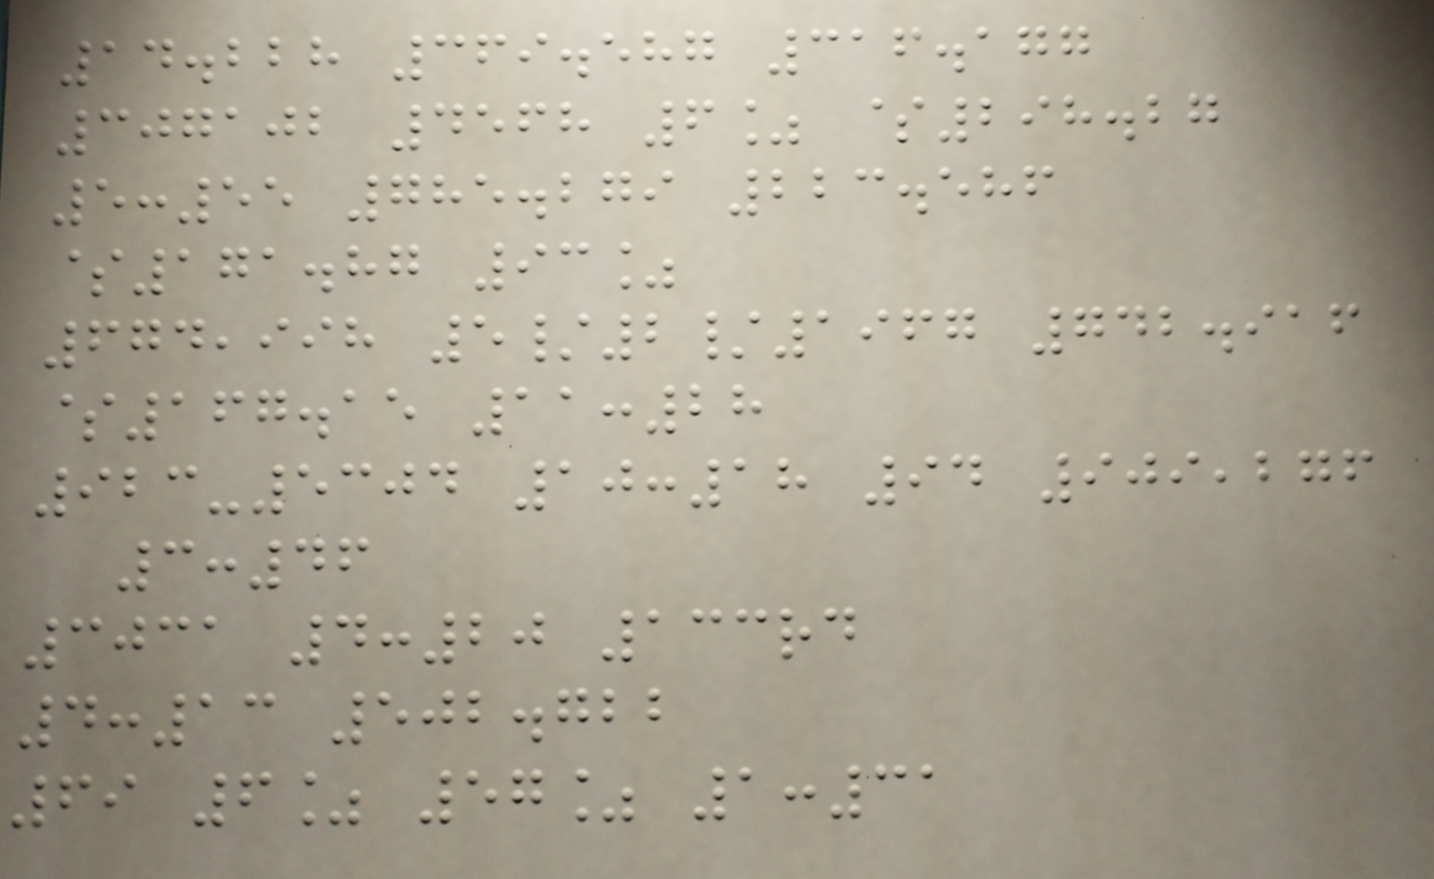14.228 369.587 316.177
307102 4568 6% $298.27
5:55 785.279 223.586
$171.87 93%
674,998 5/2/1967 742.916
$167.15 11:28
923-5304 10:18 94 909,276
3:46
3031 4:20 133rd
4:13 502.722
69 6% 57% 1:31
